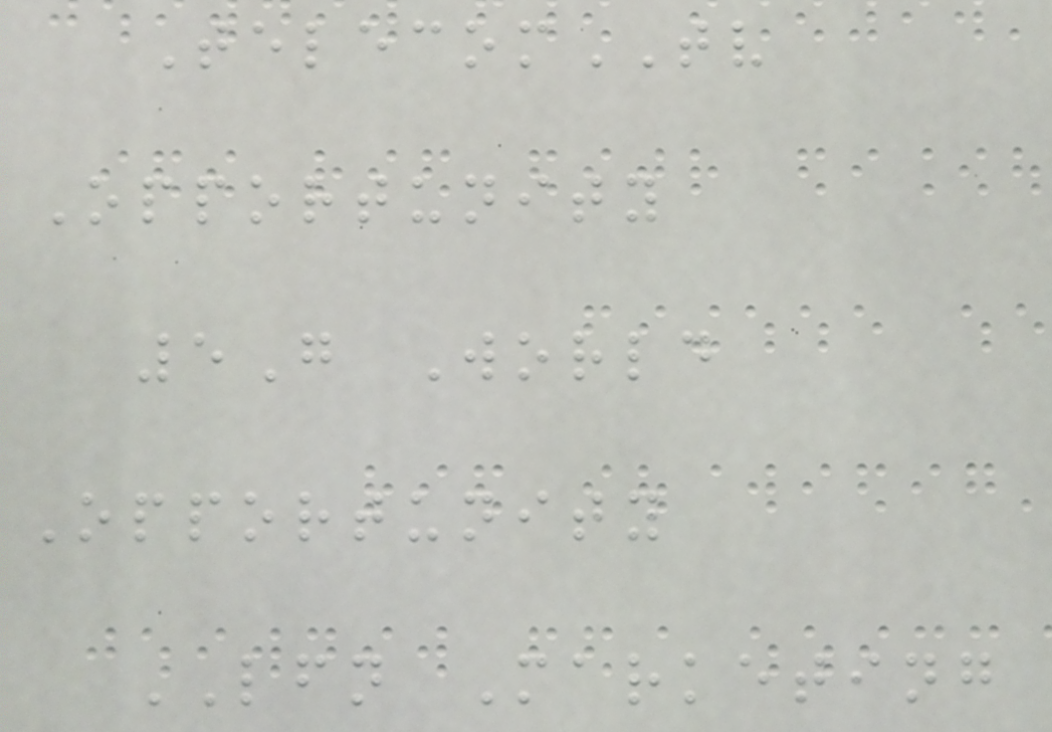TelecomTV
Opportunity
5G World
Opportunity
LFN Marketing
